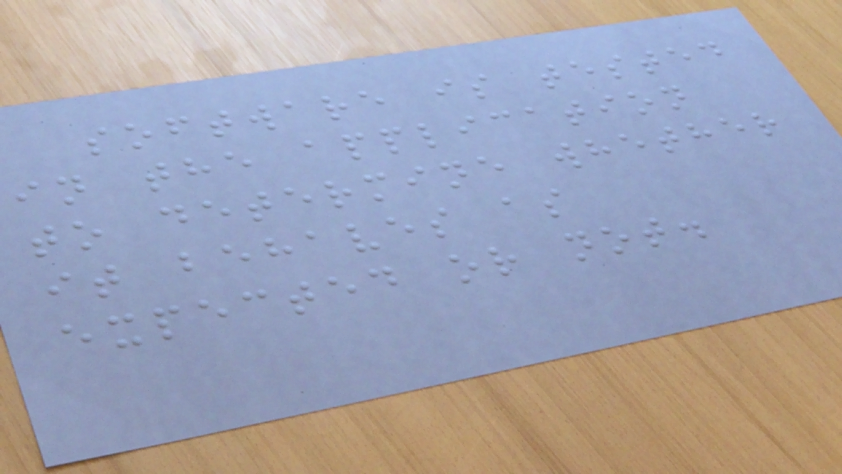software is tested
in the application
to determine whether
it behaves as
expected or not.
